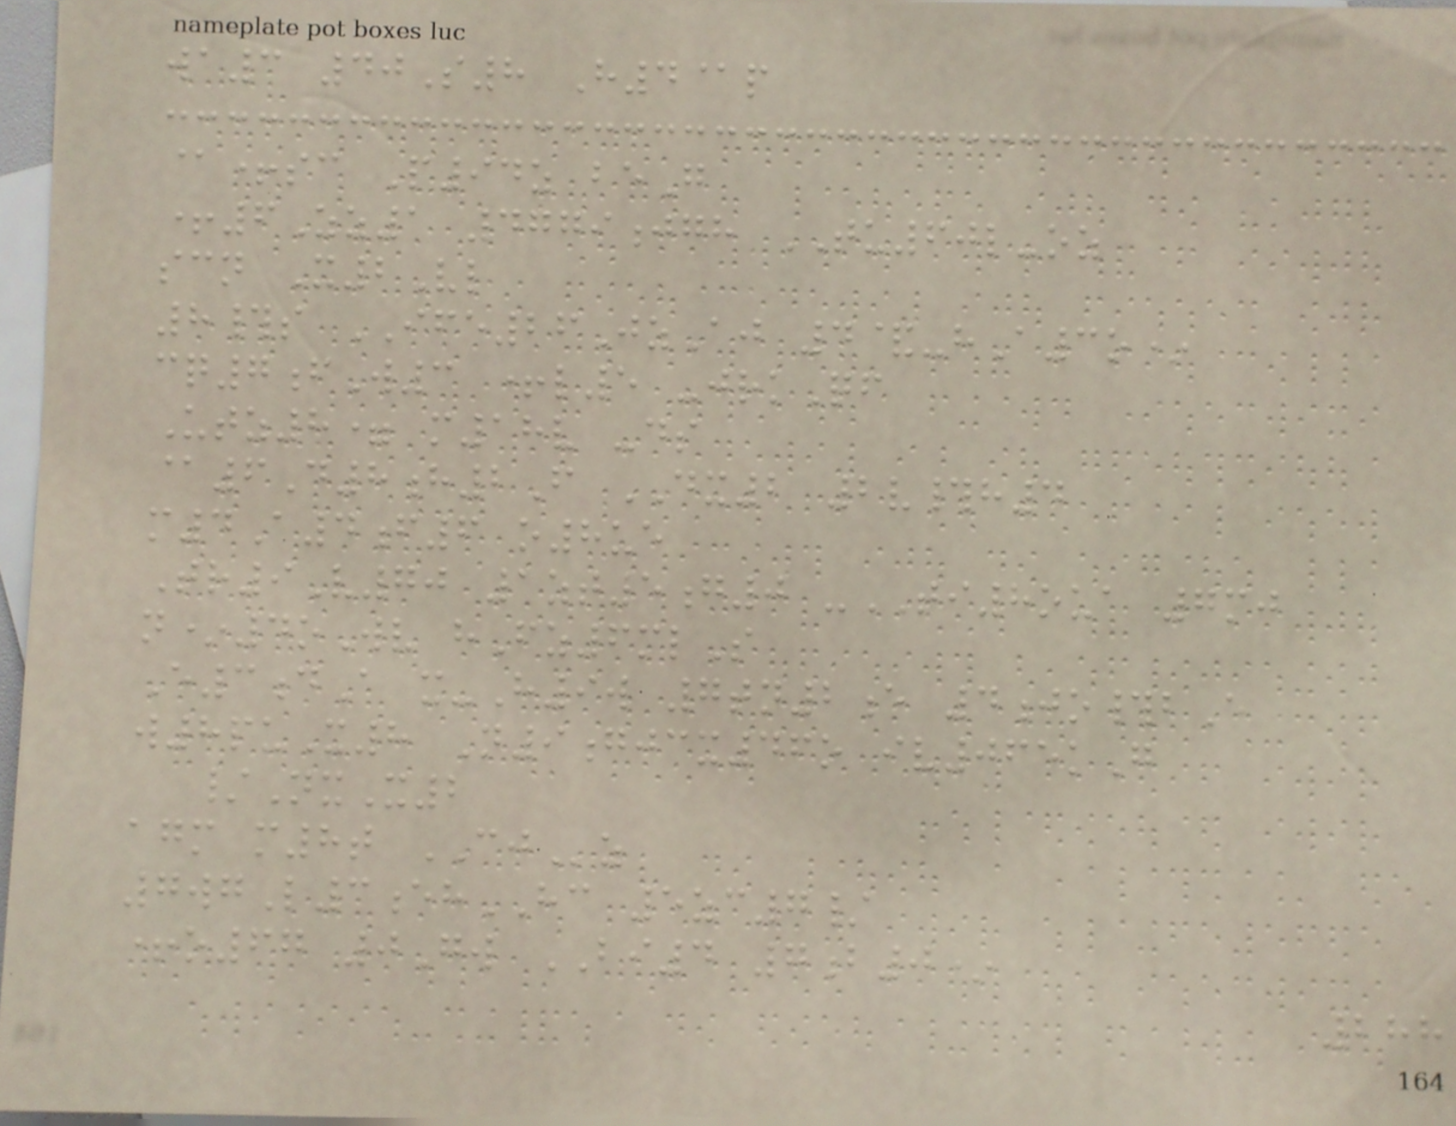wa3 40S8 H4@p
@+sc P94z beG
+6Zz1 4779jgh TU60l-oz
scn X2Vl
8#s IFE26JzAj 4&-hA3o*
cq7fW3 +l5 -jrkQf
Utz8= m18v -ds
@6D8h2F DX2 2v#h4
m4A4f6 o8ue
Tr9V70 1zt5g0 -TI8oua 7mj
n*4oWv hFz6mlS
E3dA x-H9w 7tn2e 4jo#bE
w8puX8 N9gjcx46o iv065kG
/NxX2
agm m8t CJz
7wgL3ehHC 5zc7/
+o67 0Gw BI4 7b0*
288
